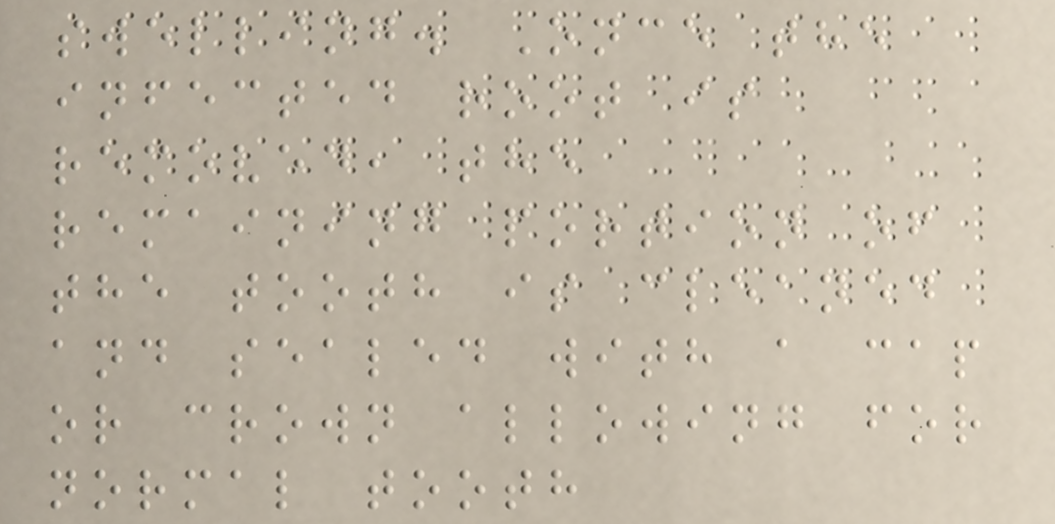swelling. Once the
infected root is
removed, the
remaining portion of
the tooth is cleaned
and sealed with a cap
or crown allowing for
normal tooth
